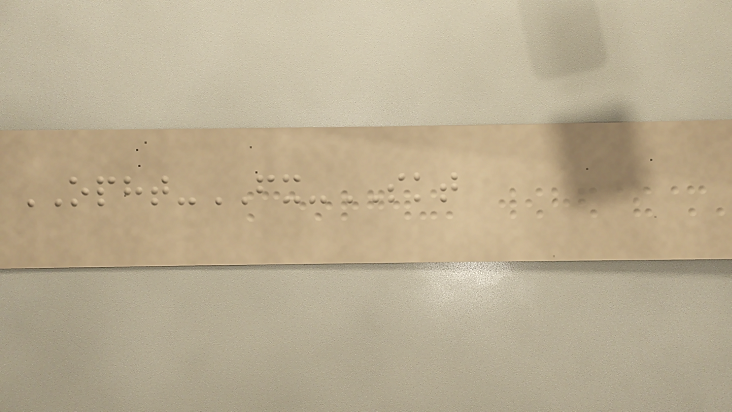OPHT-FX-SKT
